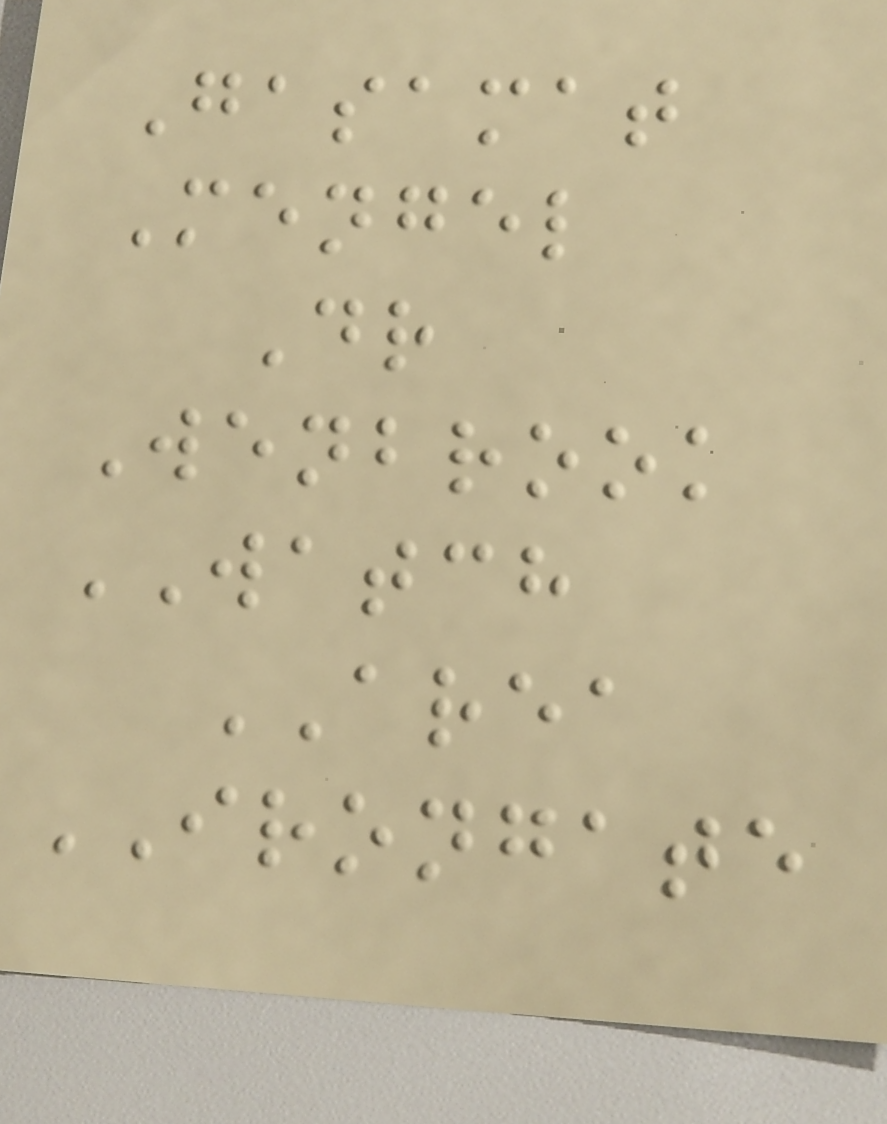Gasamat
Mengel
Dr
Wenbrook
WATCH
AREA
IRONGATE
